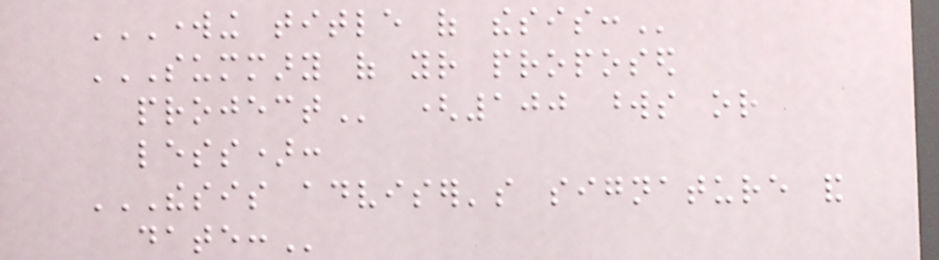WORKING TITLE OF THESIS:
SUMMARY OF YOUR PROPOSED
PROJECT (100 words or
less):
THESIS ADVISER'S SIGNATURE AND
DATE:
